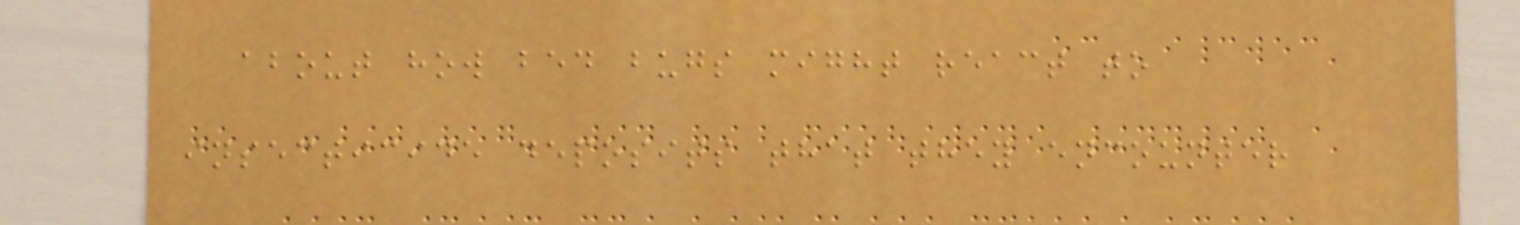about how bed bugs might react to
insecticide deposits that they encounter
